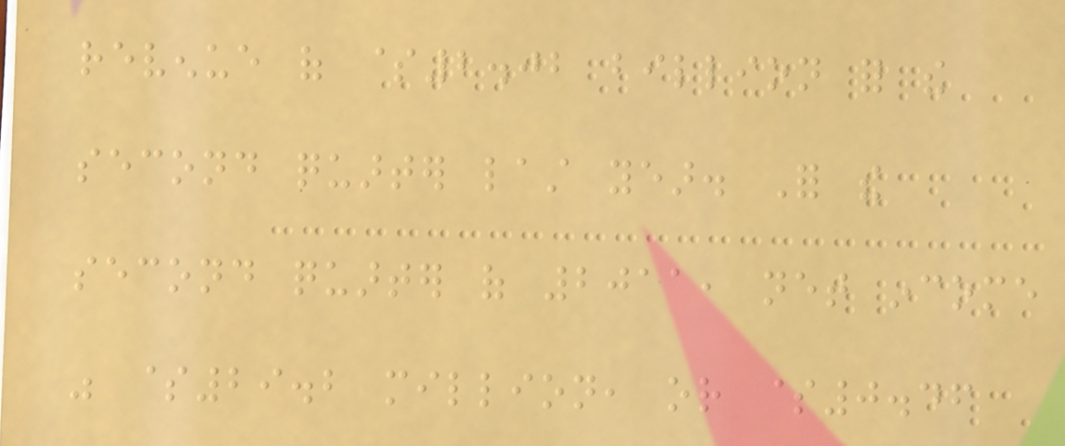revenue of $2.02 billion for the
second quarter last year. For the
second quarter of 2011, net income
was $29.2 million, or $0.46
